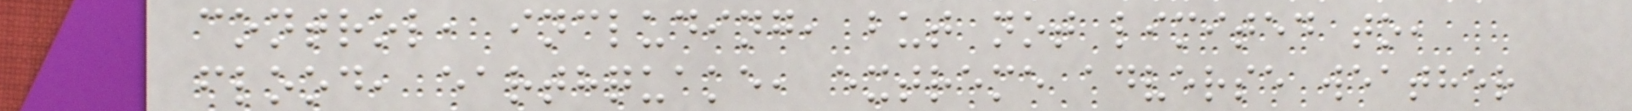control, including, but not limited to,
flood, earthquake, extreme adverse weather
